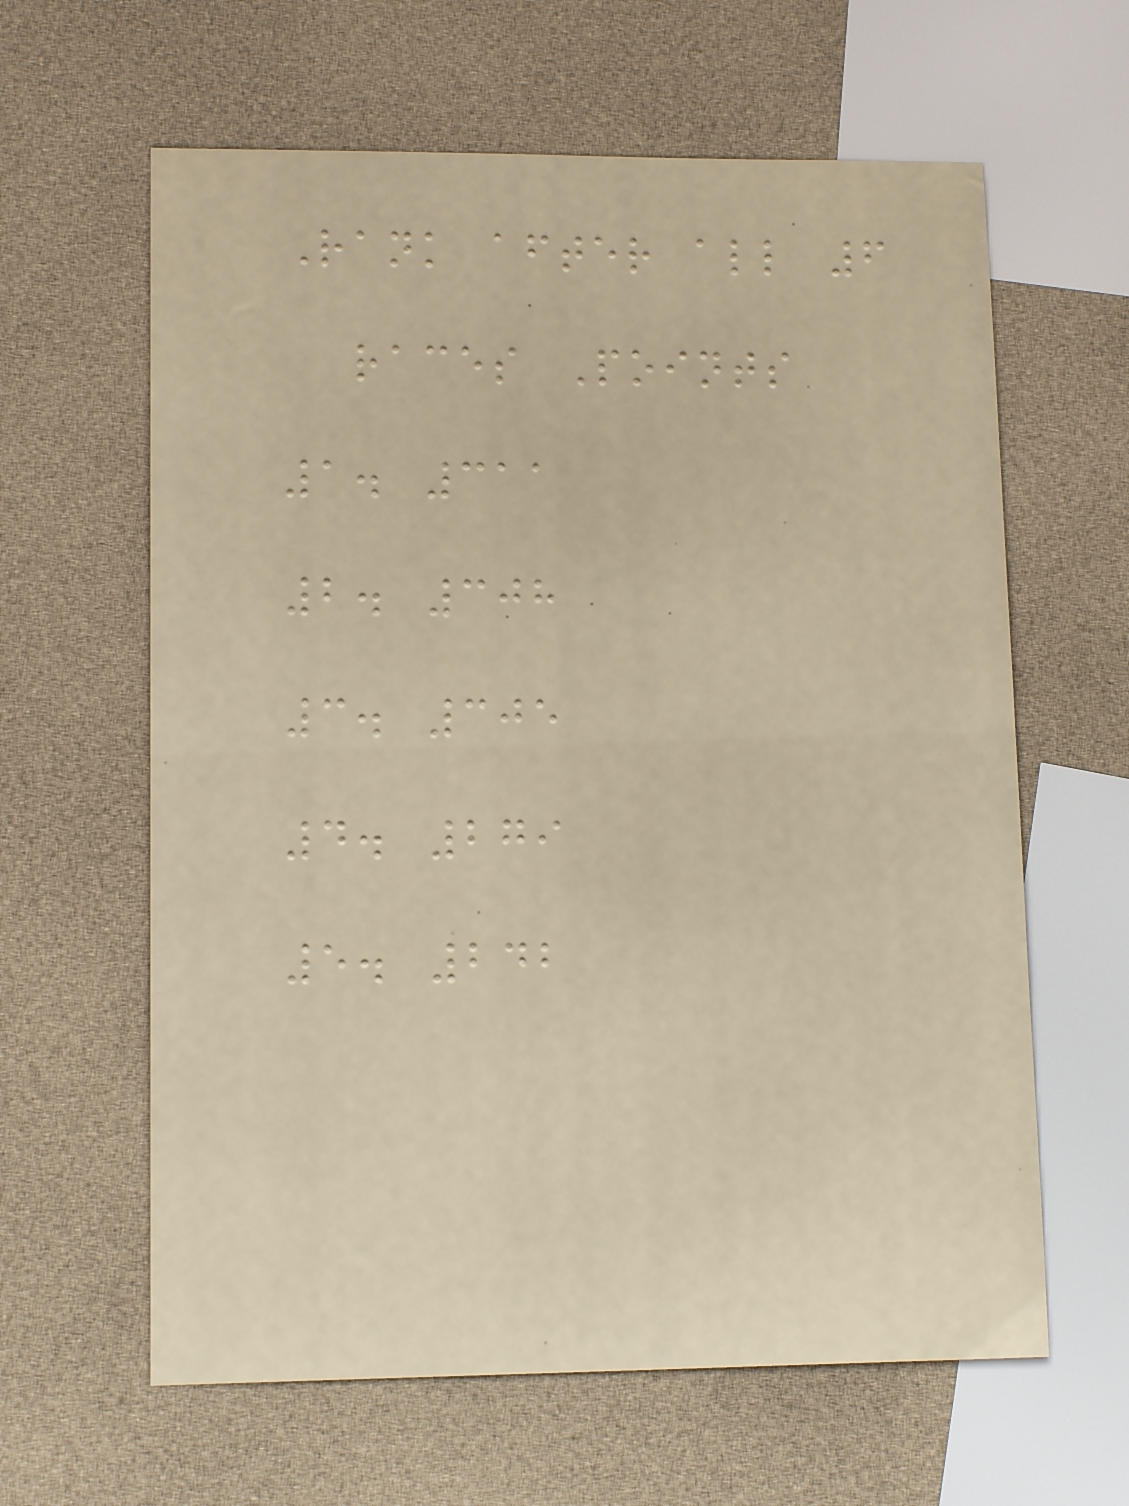Rank after all 6
races Points
1. 311
2. 308
3. 305
4. 279
5. 242
